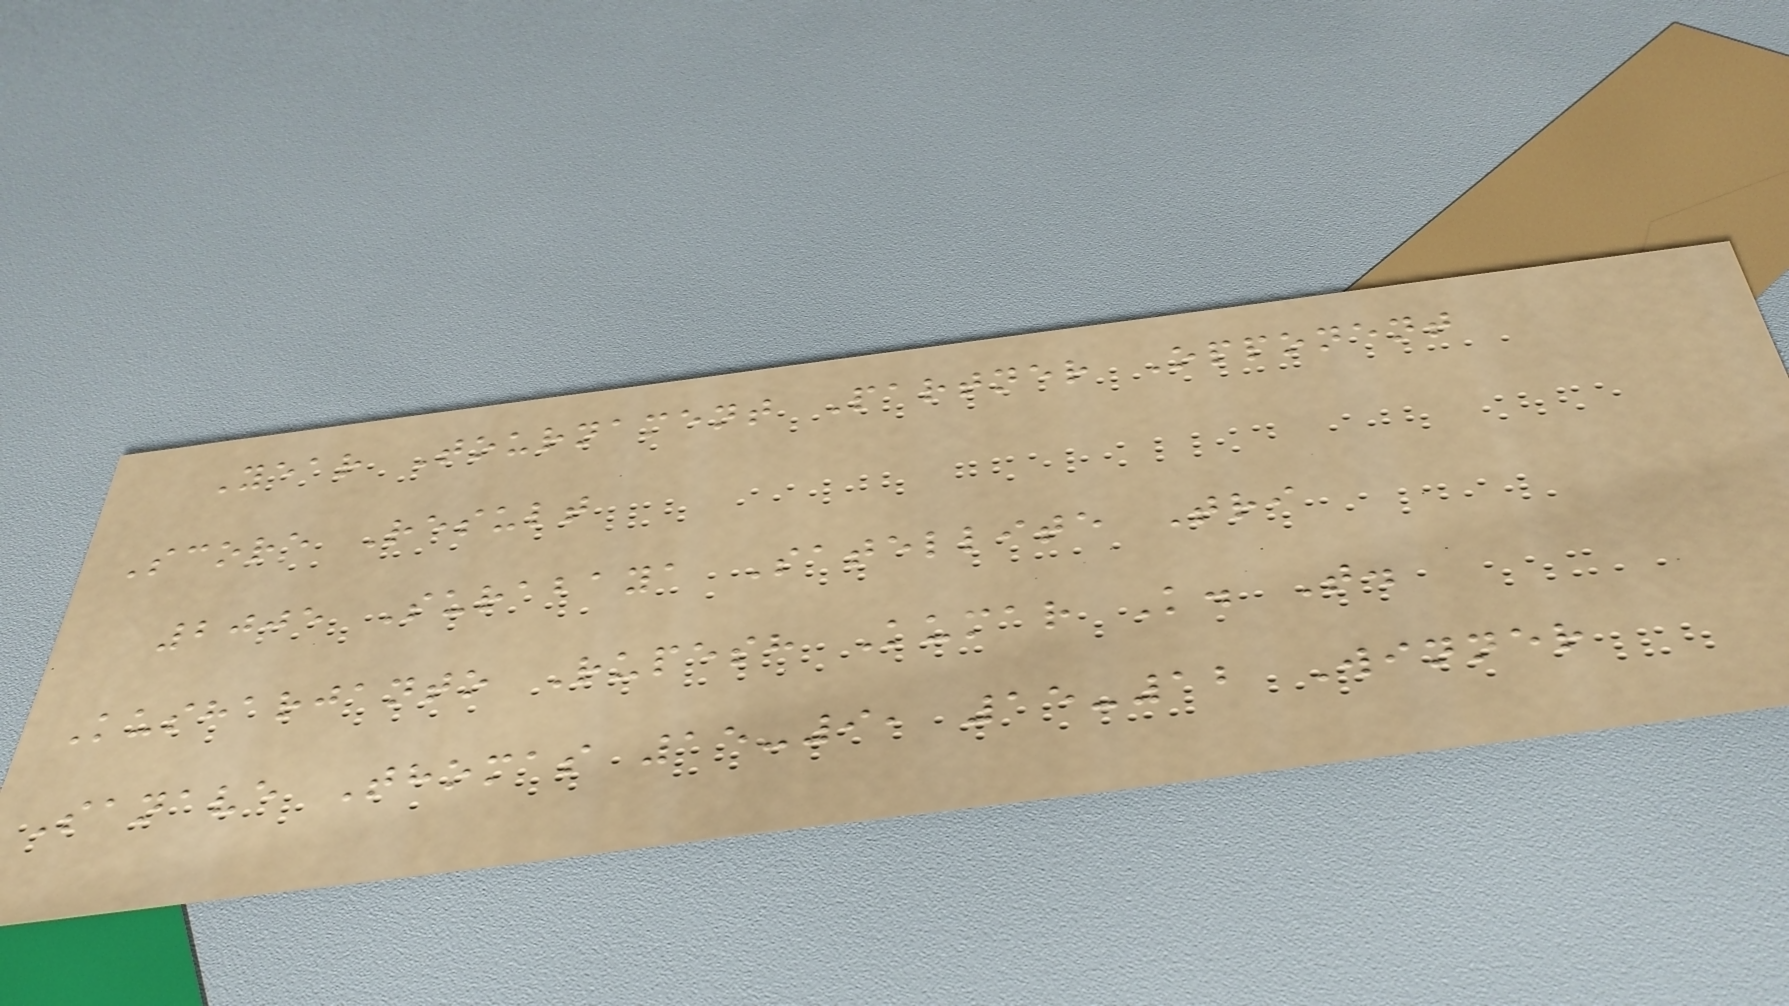Year Tournament Partner Opponent
Score Result
2005 Surabaya Satellite Tri
Kusharjanto Rupesh Kumar K. T.
Sanave Thomas 15-9, 15-12 Winner
